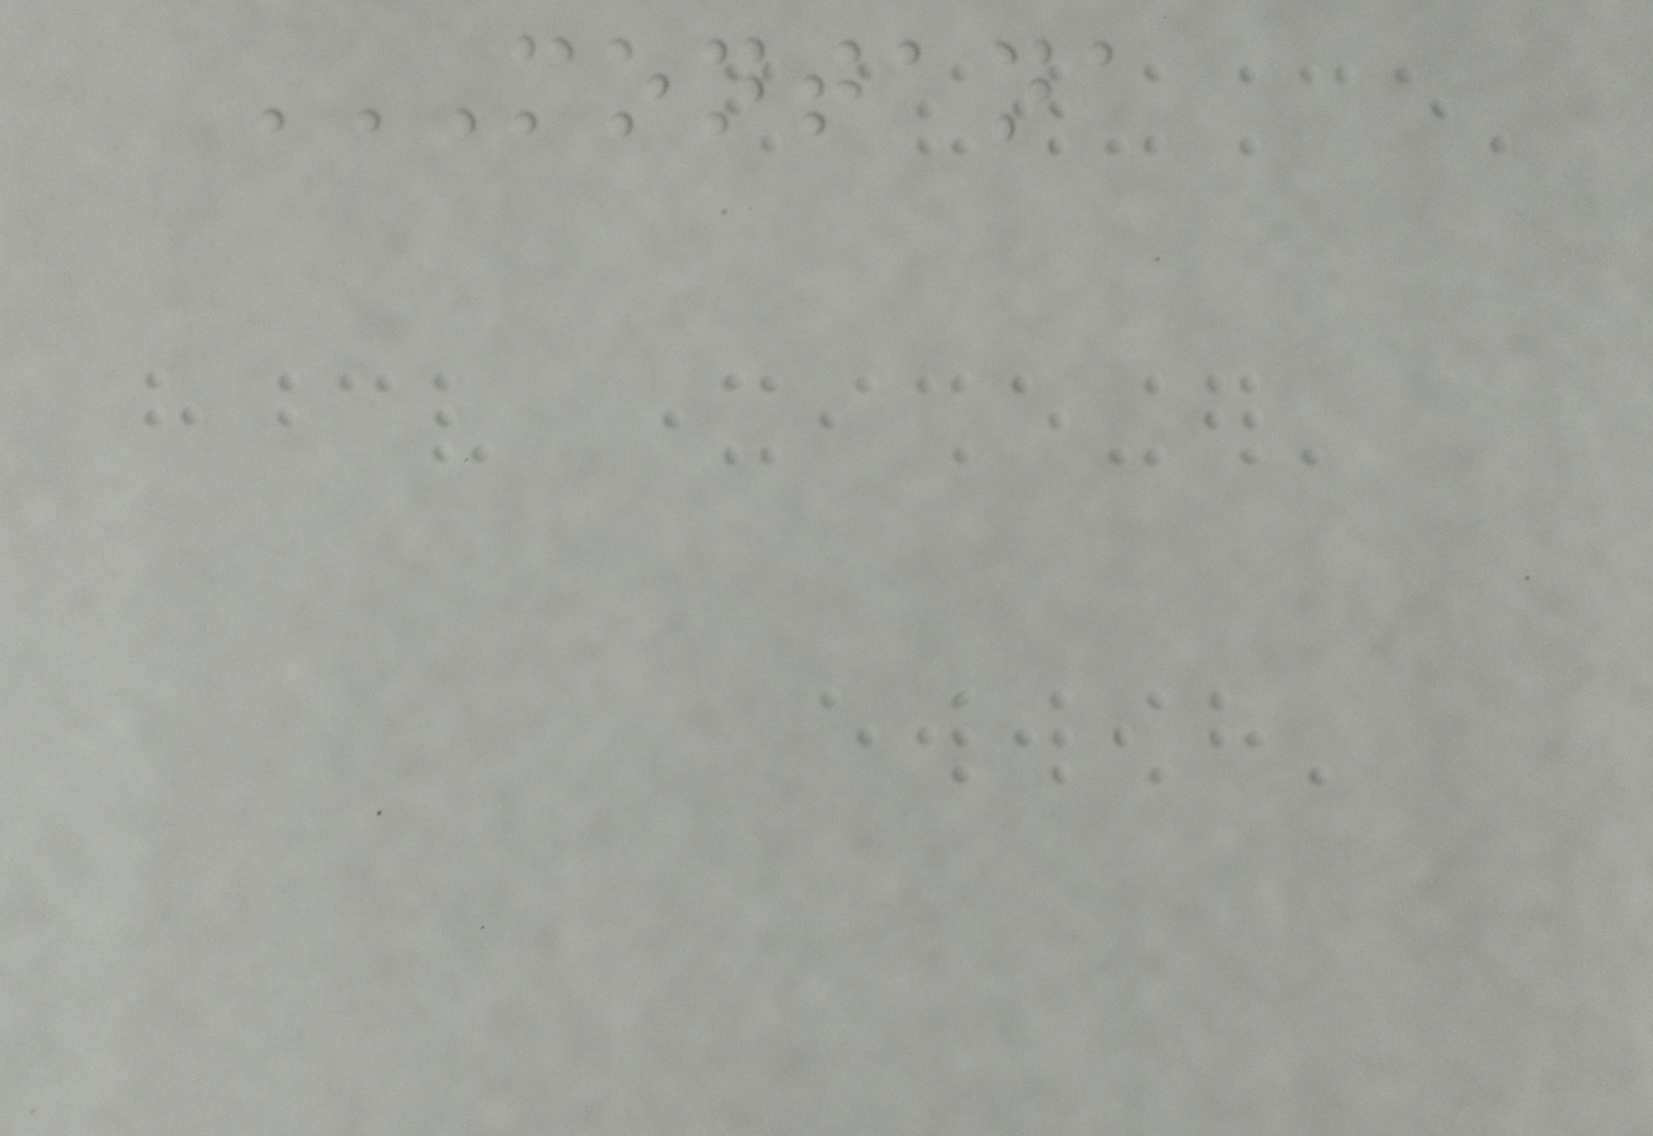MONTANA
